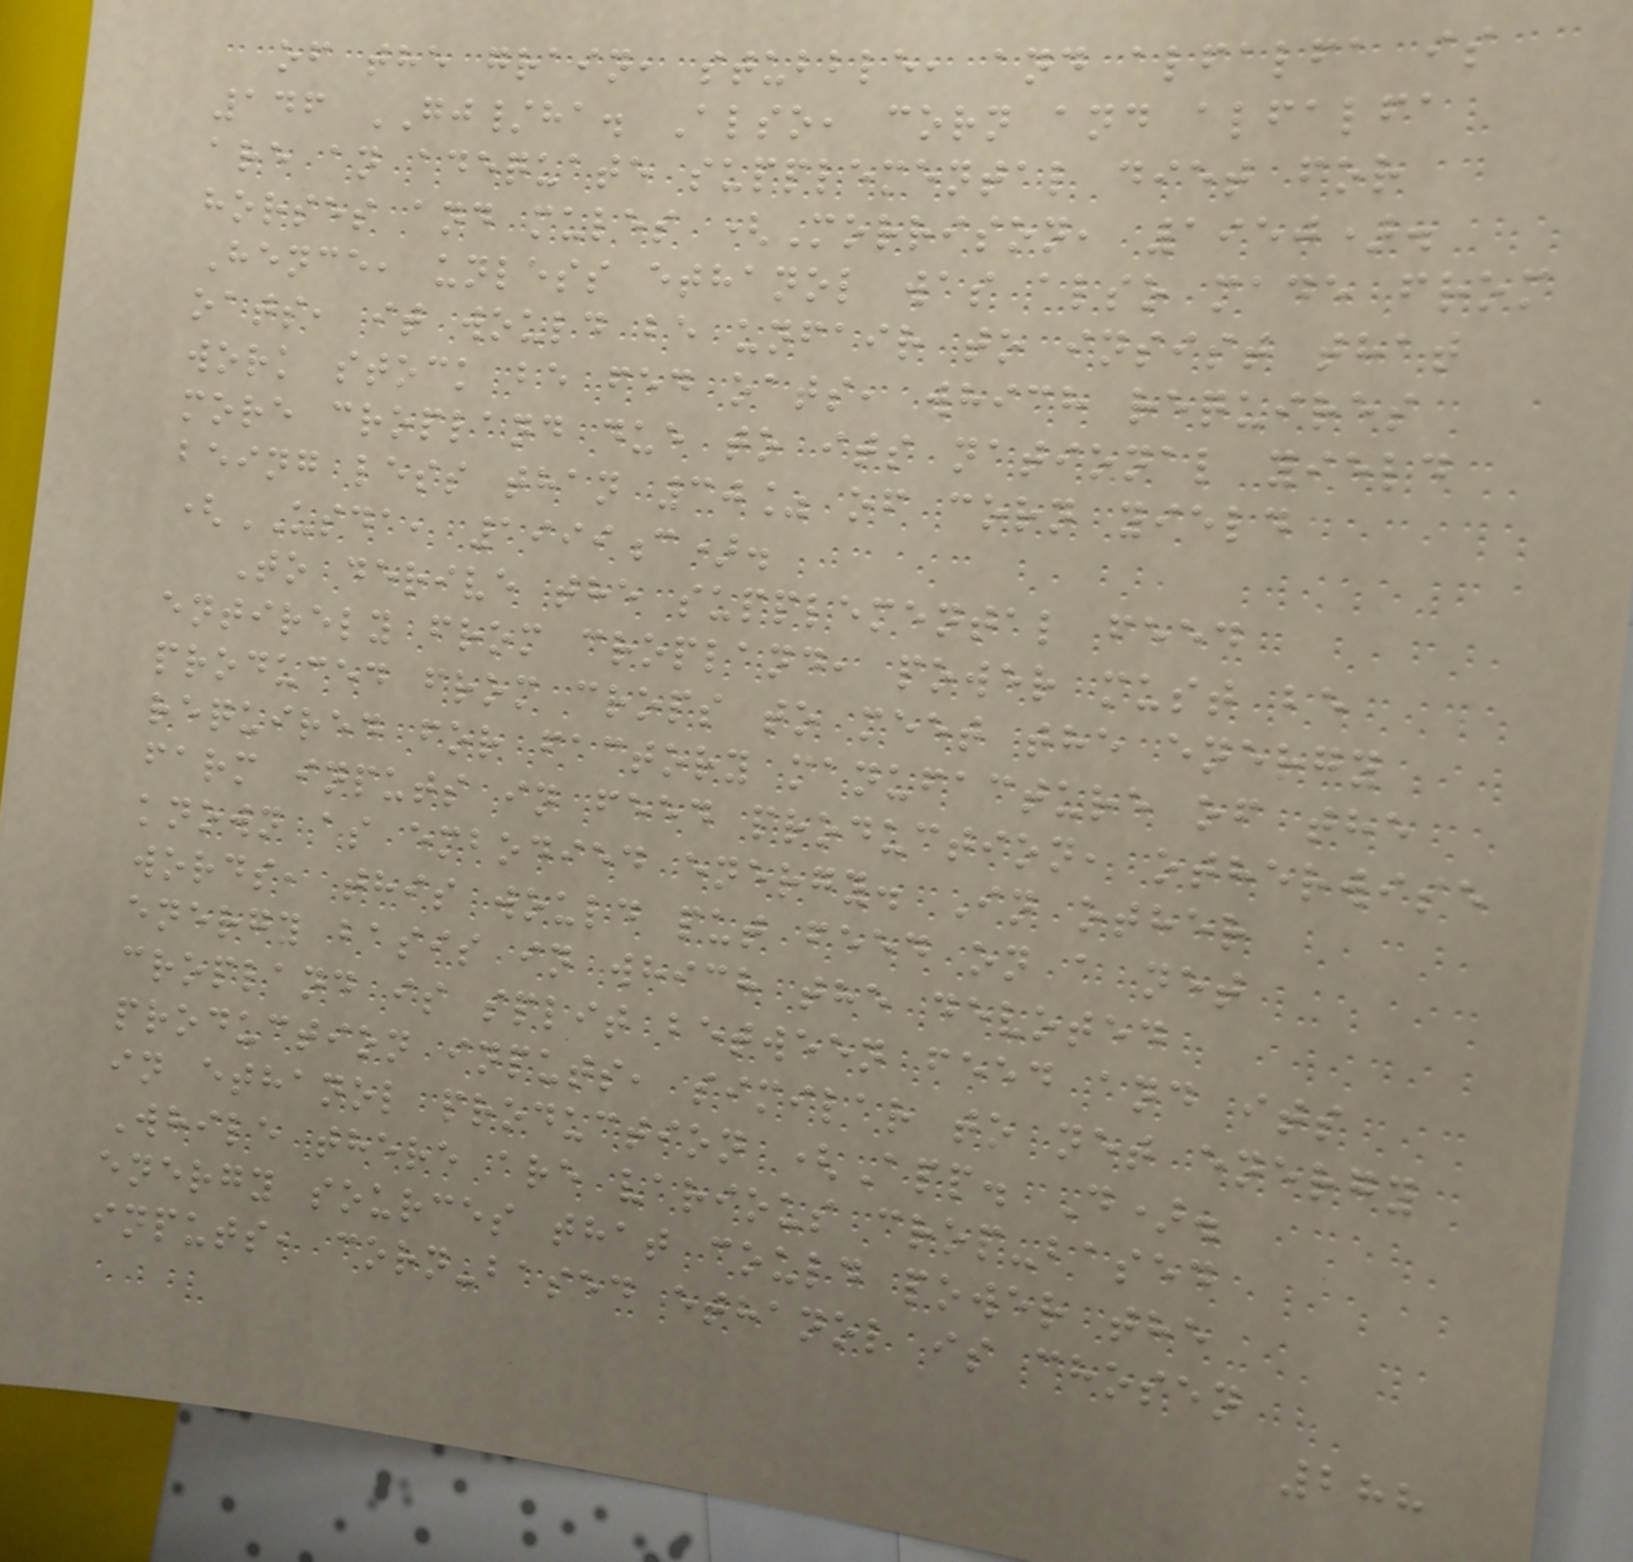of the grain, stubble, and alfalfa is
146 GJ/ha. Also, corn and alfalfa
are an adequate supplemental diet for
horses and mules (Morrison, 1950).
Hence, unless ethanol was also made from
oats, it would be unfair to insist that
work stock be fed oats, which requires
more cropland due to its national yield
being less than 30% of corn yield
(USDA, 1999c).
To derive the supplemental feed
entirely from cropland, power must be
produced from crops to meet the energy
required for factory manufacture of the
farm inputs in feed production, otherwise
known as embodied energy. In other
words, this would put feed on a net
energy basis in which the devoted
cropland is split between feed and its
production inputs, similar to net energy
in ethanol production (App. D).
While there are various crop-based
energy sources that could power the
inputs, corn-based ethanol is chosen
288
